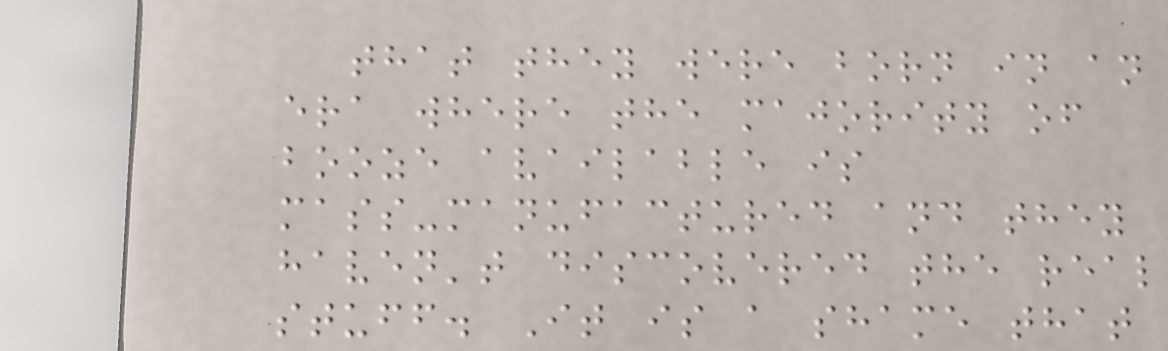that they were born in an
era where the majority of
booze available is
mass-manufactured and they
haven't discovered the real
stuff. It is a shame that
